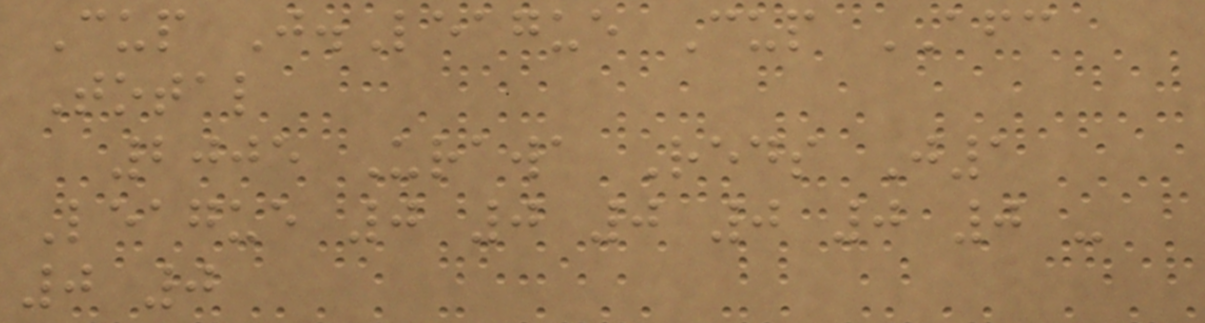Cup J.League Cup AFC
Total
2005 Urawa Reds J1
League 0 0 0 0 0 0 -
0 0
